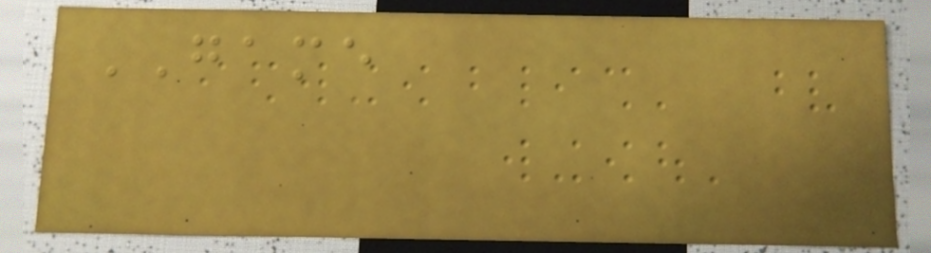GAME
